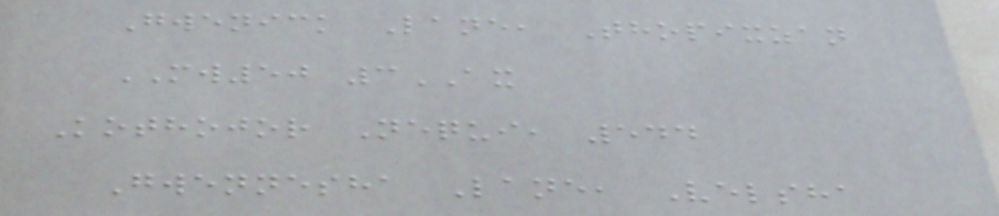Gwenick Lane, Thopixzan
MW50 3AX
Kothojor Nequi, 544
Gwennesha Lane, Velsha
